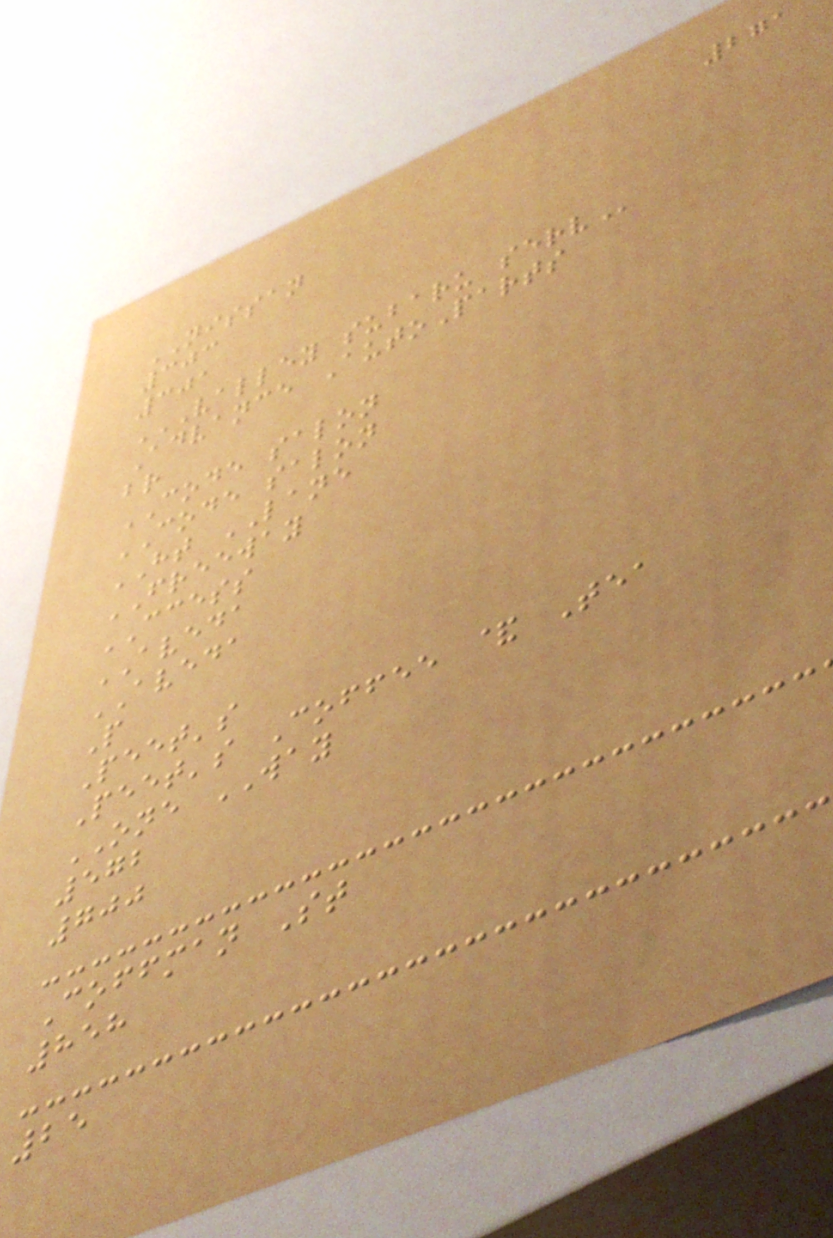271
NISSAN
303
301
VALLEY SUBARU SERV
Advance AutoParts
br
CODE salon
CODE salon
HT LANE
FREEWAY
CCESS
AVEDA
AVEDA
P
Peet's
Peet's Coffee & Tea
ONE WAY
572
700
Coffman St
858
25
